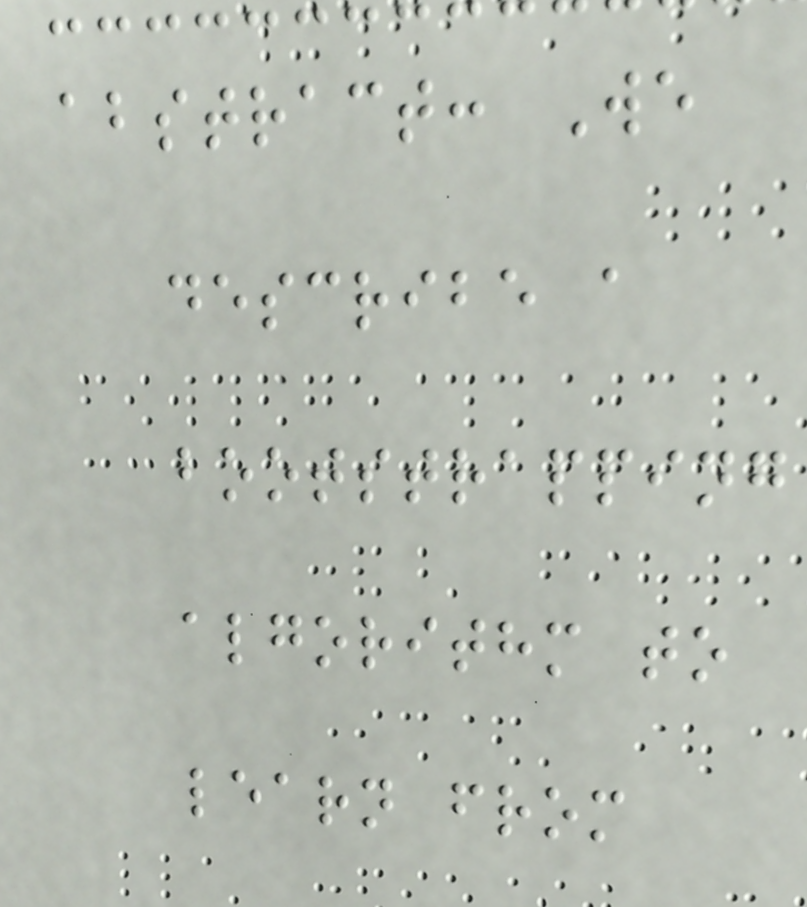abstract: We
describe a
bootstrapping
algorithm to
learn from
